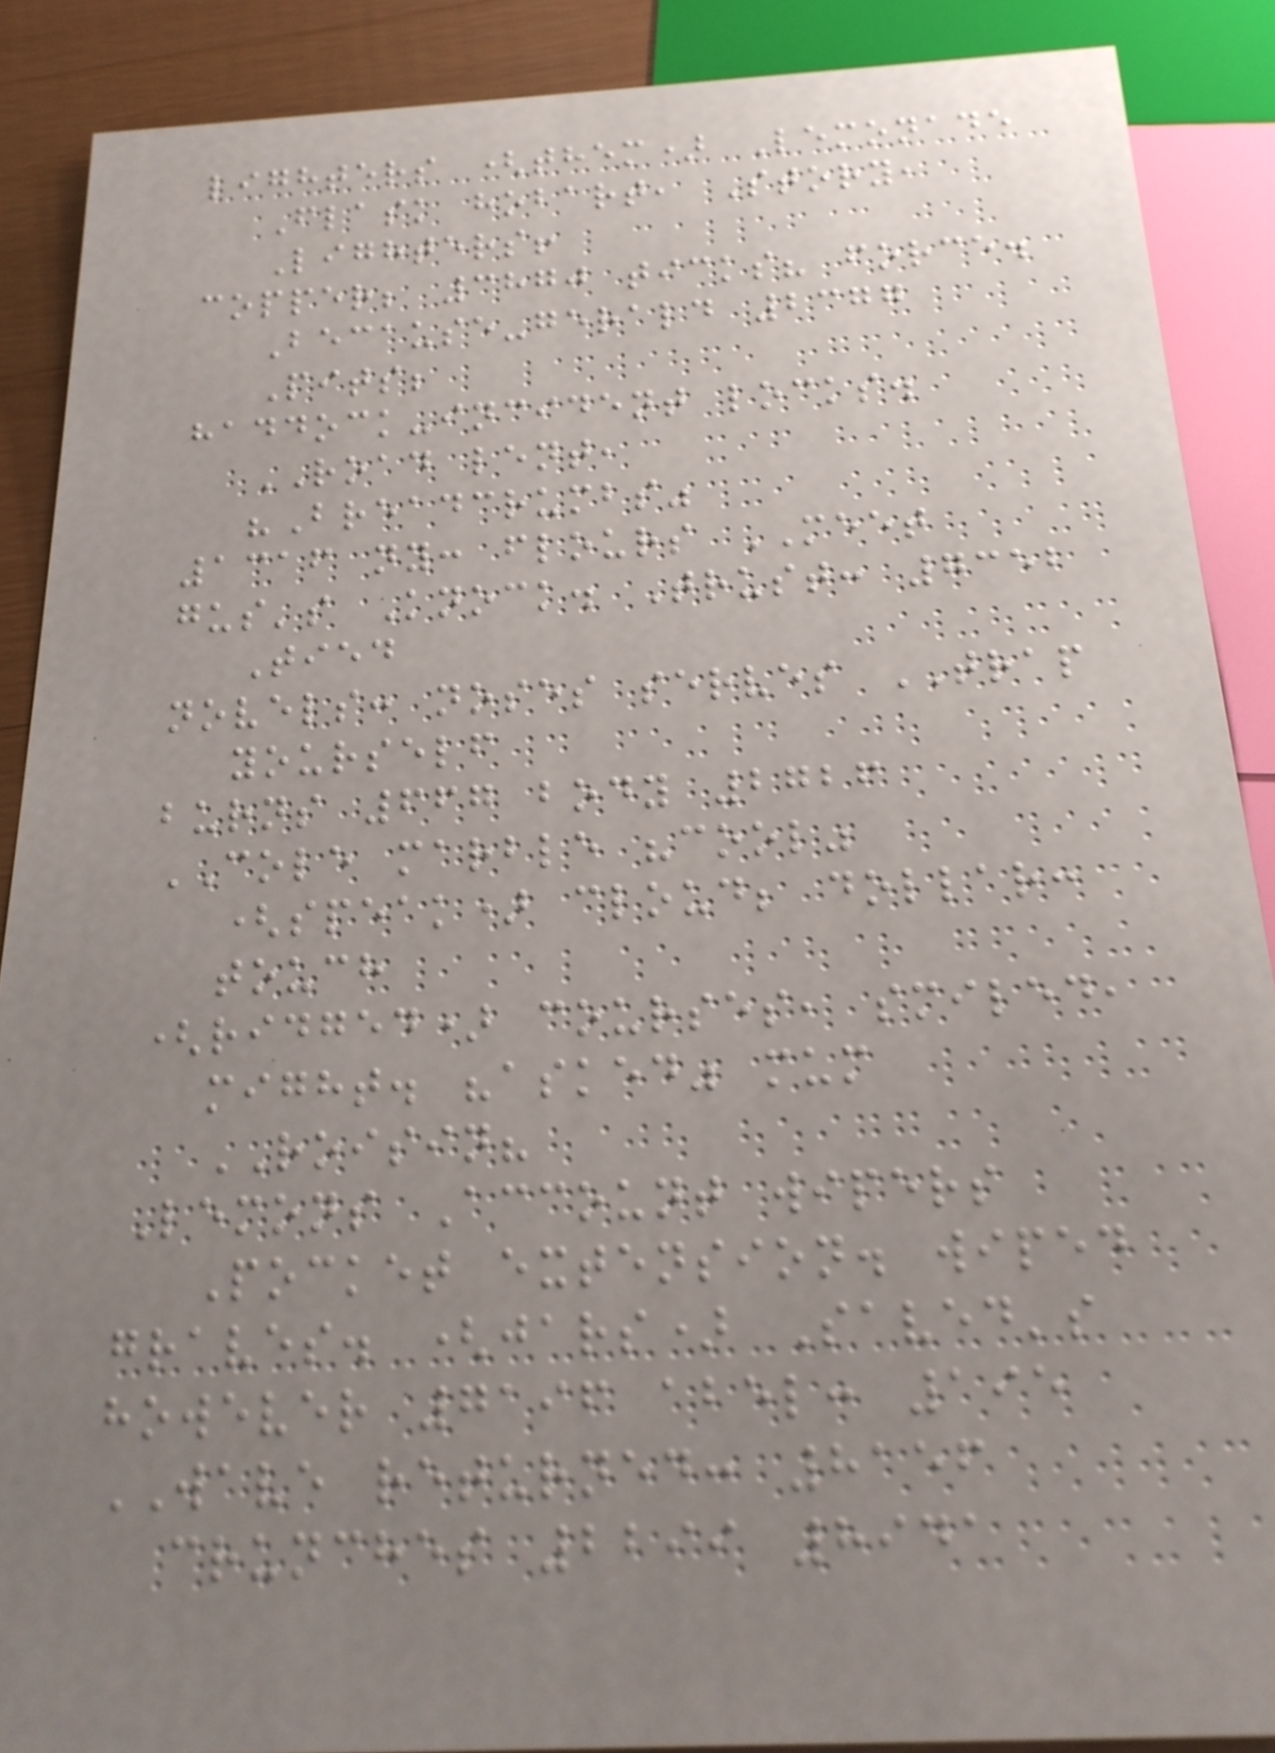lighters (them) Lemonade
Flask hobart, Story,
Lighters!
copper; 3870 ticks? force.
Because-gerald 2377
Pits;
haddock-incident locks.
ROAD lent,
"Breadcrumbs"
1316 ny: flours MEET
gus's Knock. Trust: 7352
Tied
novels: noses serves TRAP
yourself
burns 667 body 2726
COLE marble "cool"
(speak) cloud; dollar:
touch
(ridged) courses, smiled,
might. "asked" mum
ROISIN?
Lemons Account wipers
Pocket extension. wiped
graves. (jars) Saved's
however 7196 abel: 195
WAVE returned: 8156
crunches 2299 8941
